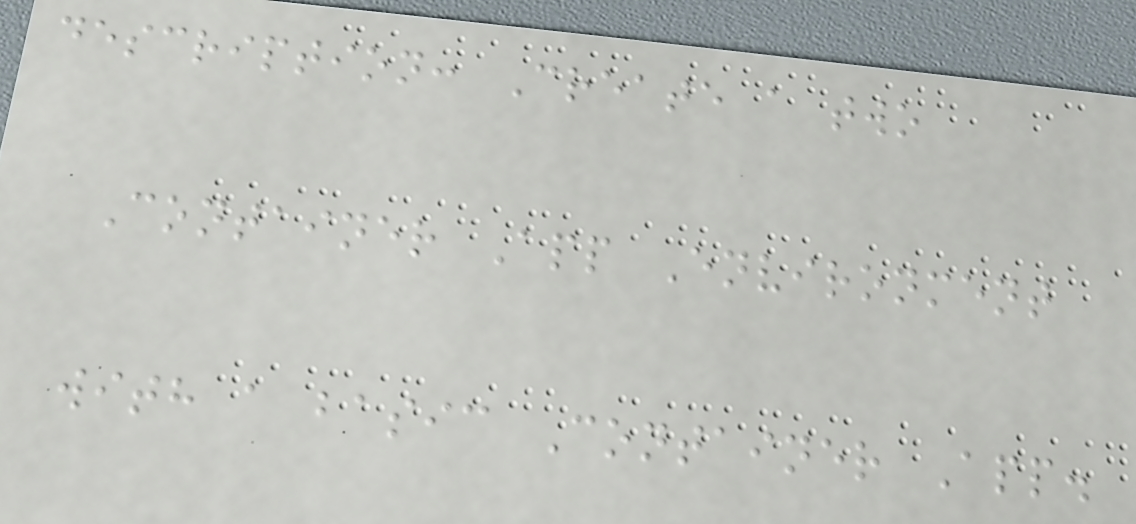description: Create a two
Container App Environment
with a basic Container App.
